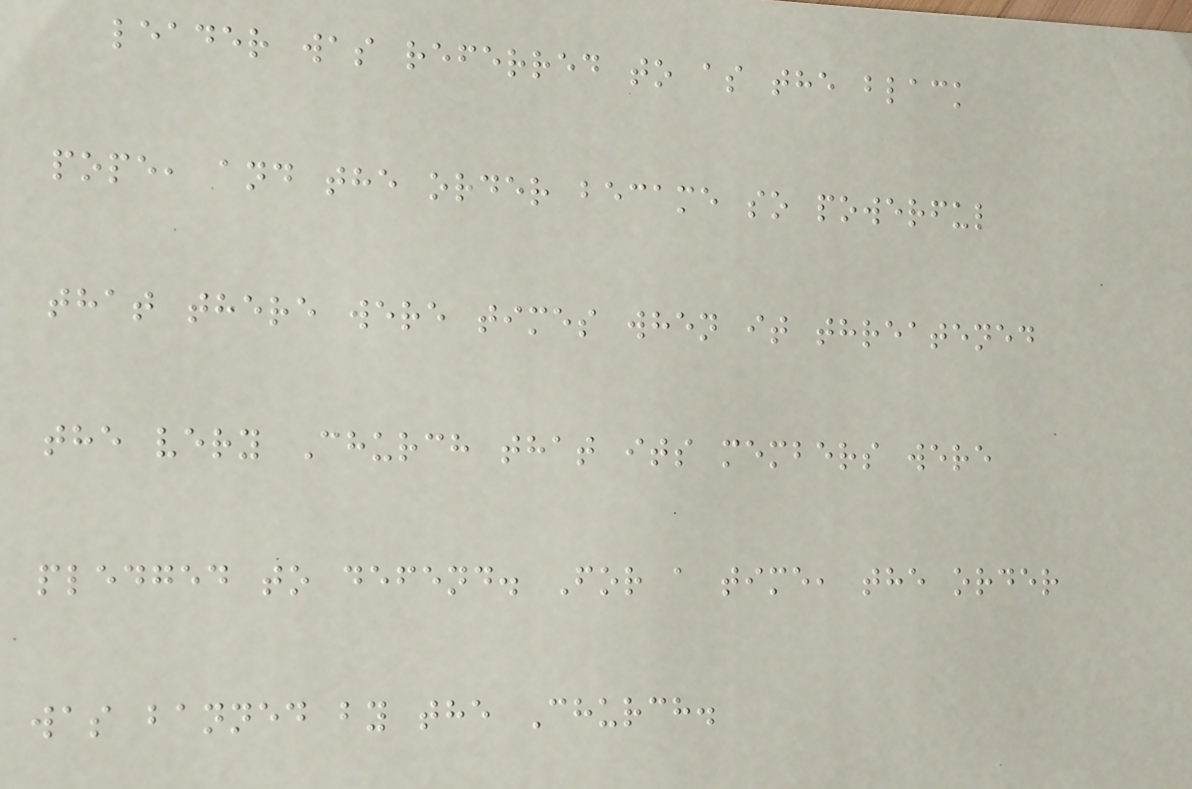leader was referred to as the black
pope, and the order became so powerful
that there were times when it threatened
the very Church that its members were
pledged to defend. For a time, the order
was banned by the Church.
